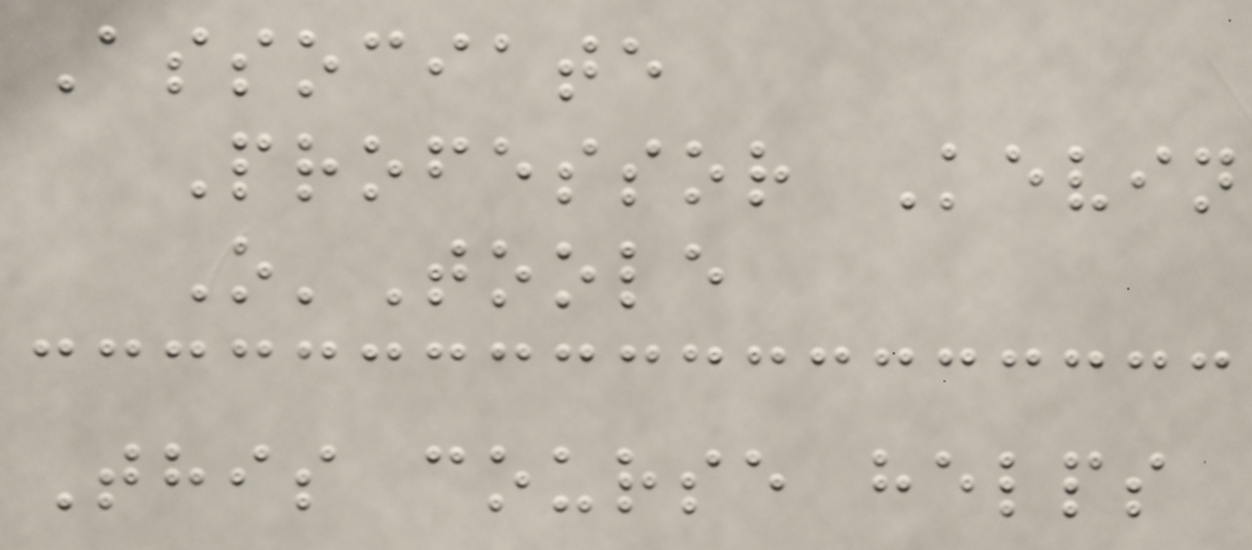Associate
Professor Kevin
O'Toole
This course helps
